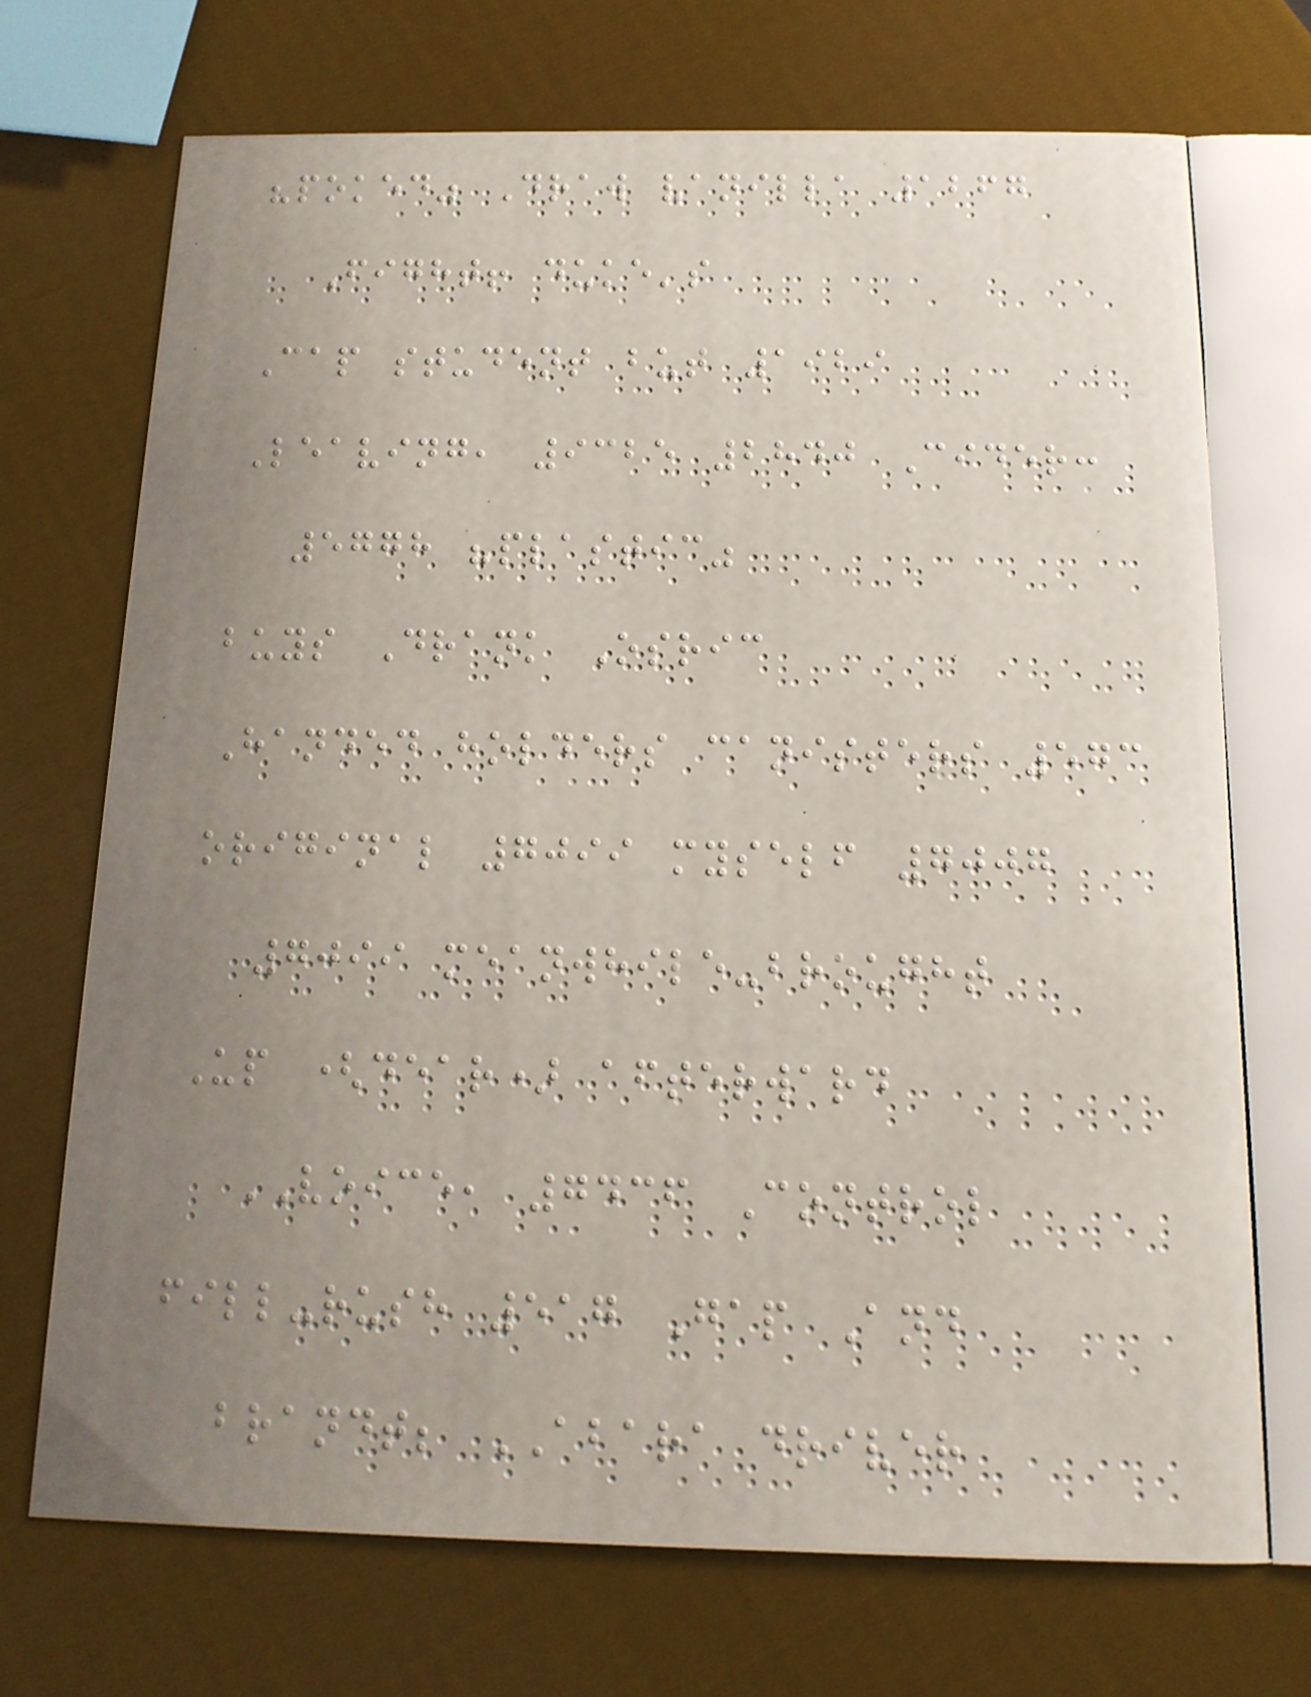"poked" Draw vanilla 1267
Fight! duke's
Cap student but 1929
Leaving, 9325 2840 Cider:
5778 "plastic"
buys Drank Osric
Handed holders canisters 573
original 7099 myself 7007
7099 meanwhile-brought
Up (dear) afterward
VOICE, 7436 Control
fill-rush 517 Gap And
brandt; ABARA driver
